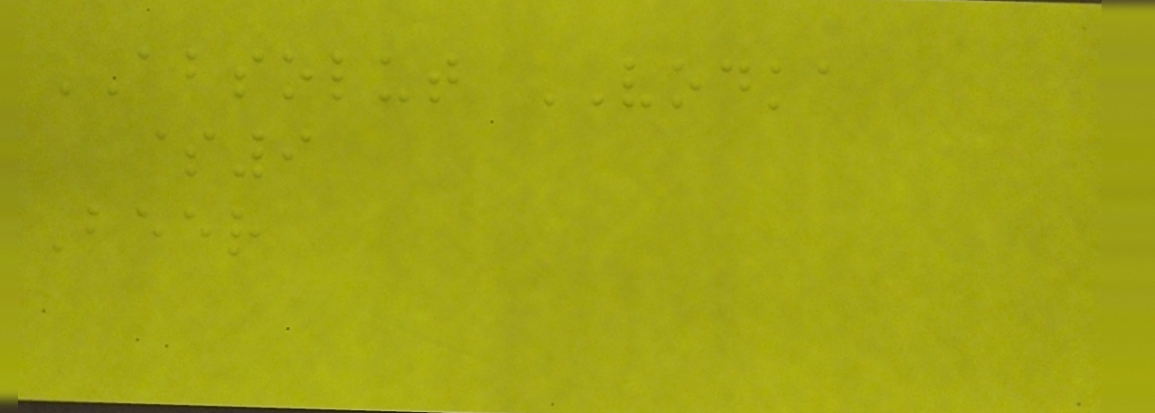ABSOLUT VODKA
$9
Beer
